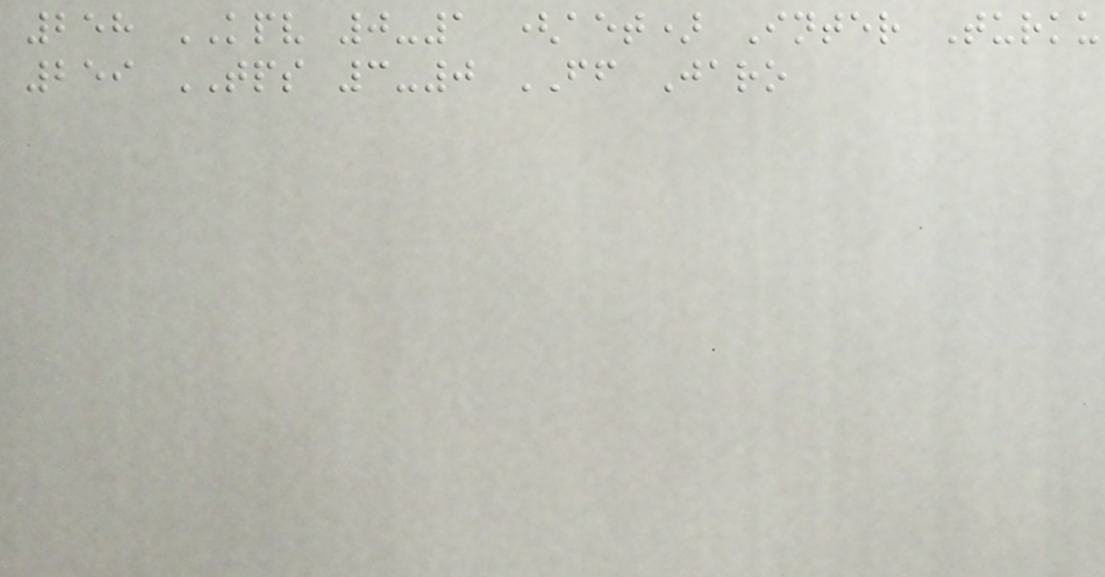258 KPV 0-1 (aet) Inter Turku
259 TPS 3-0 FF Jaro
